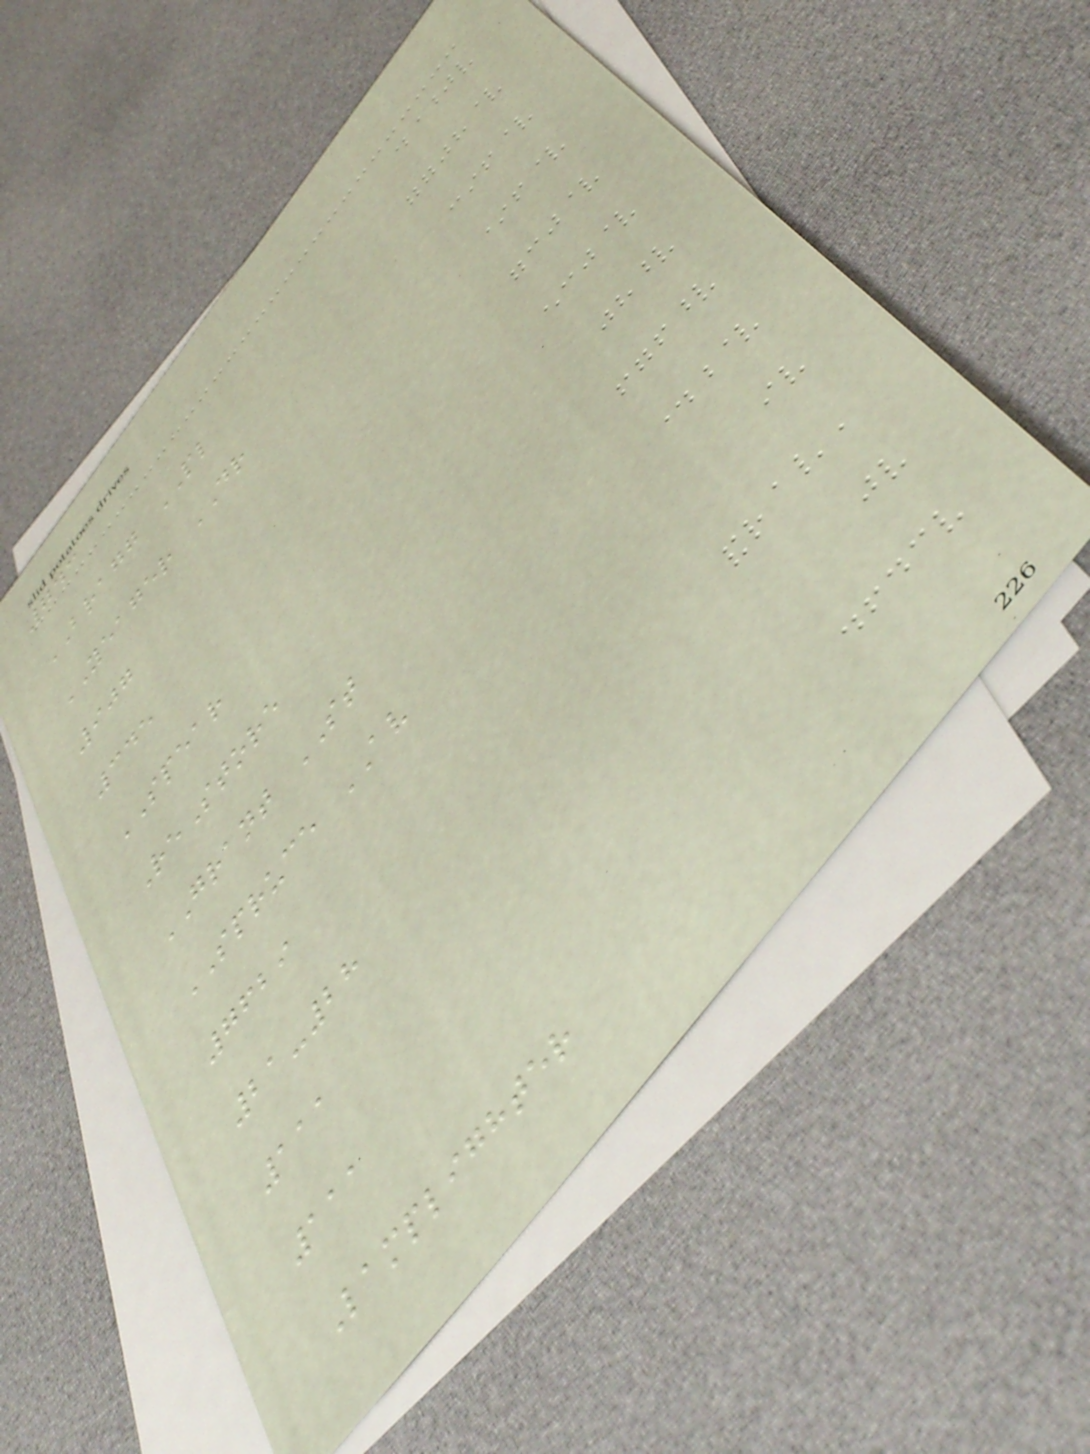743
BRAGG PL
YEAGER DR
907
345
SPEAR
ReStore
GRANT ST
SPRUCE AV
7629
21-28
111
111
Lamplighter
